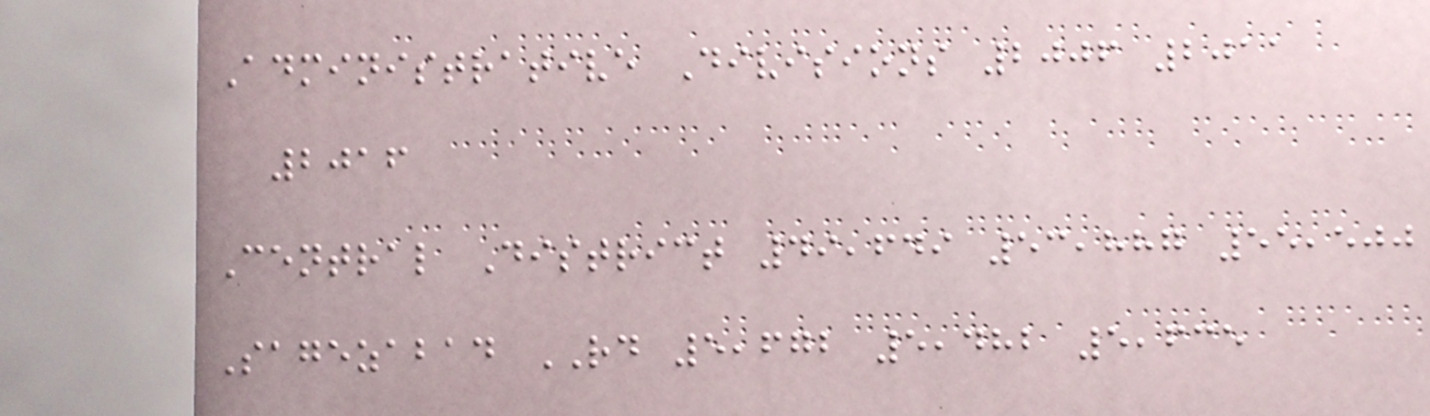Administrative Divisions 2006 2011
2016
Central District 49,649 53,887 55,500
Sagezabad RD 5,672 5,482 5,635
